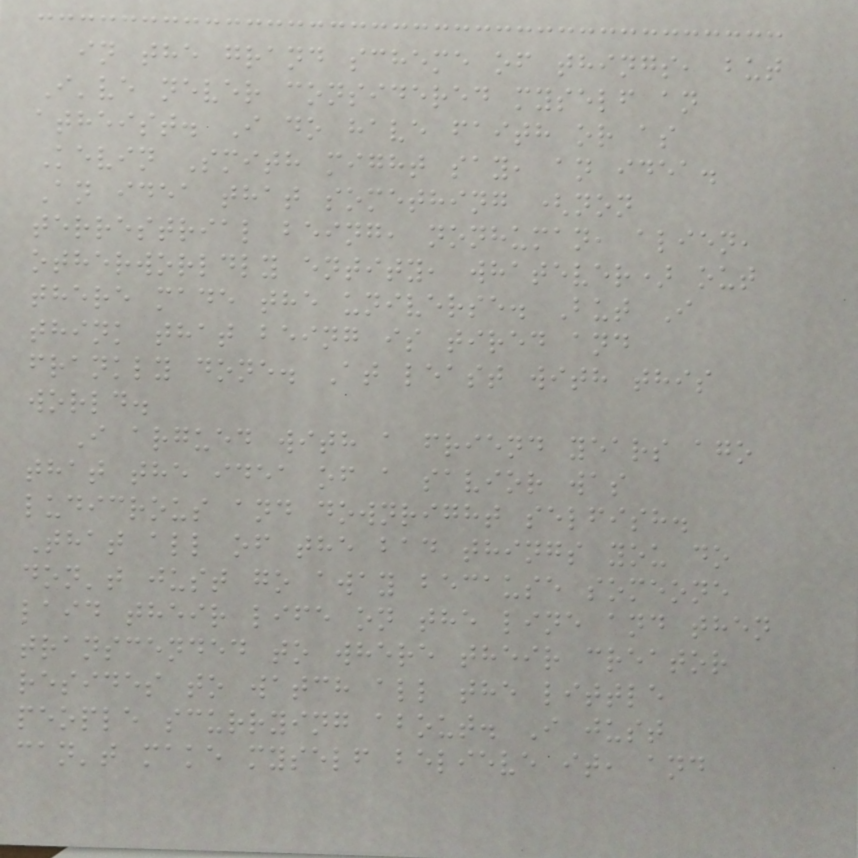in the grand scheme of things, but
I've never considered myself an
atheist. I do have faith or as
Kevin Smith might say, an idea.
An idea that something (non
terrestrial being, nonhuman, alien,
otherworldly entity, whatever) out
there made the universe. But I
think that being is tired and
frankly done. At least with this
world.
I argued with a friend years ago
that the idea of a savior was
ludicrous and downright selfish.
That all of the bad things you do
don't just go away because someone
laid their life on the line and then
transcended to where their creator
resides to watch all the little
people scurrying about. I just
can't make myself believe it, and
